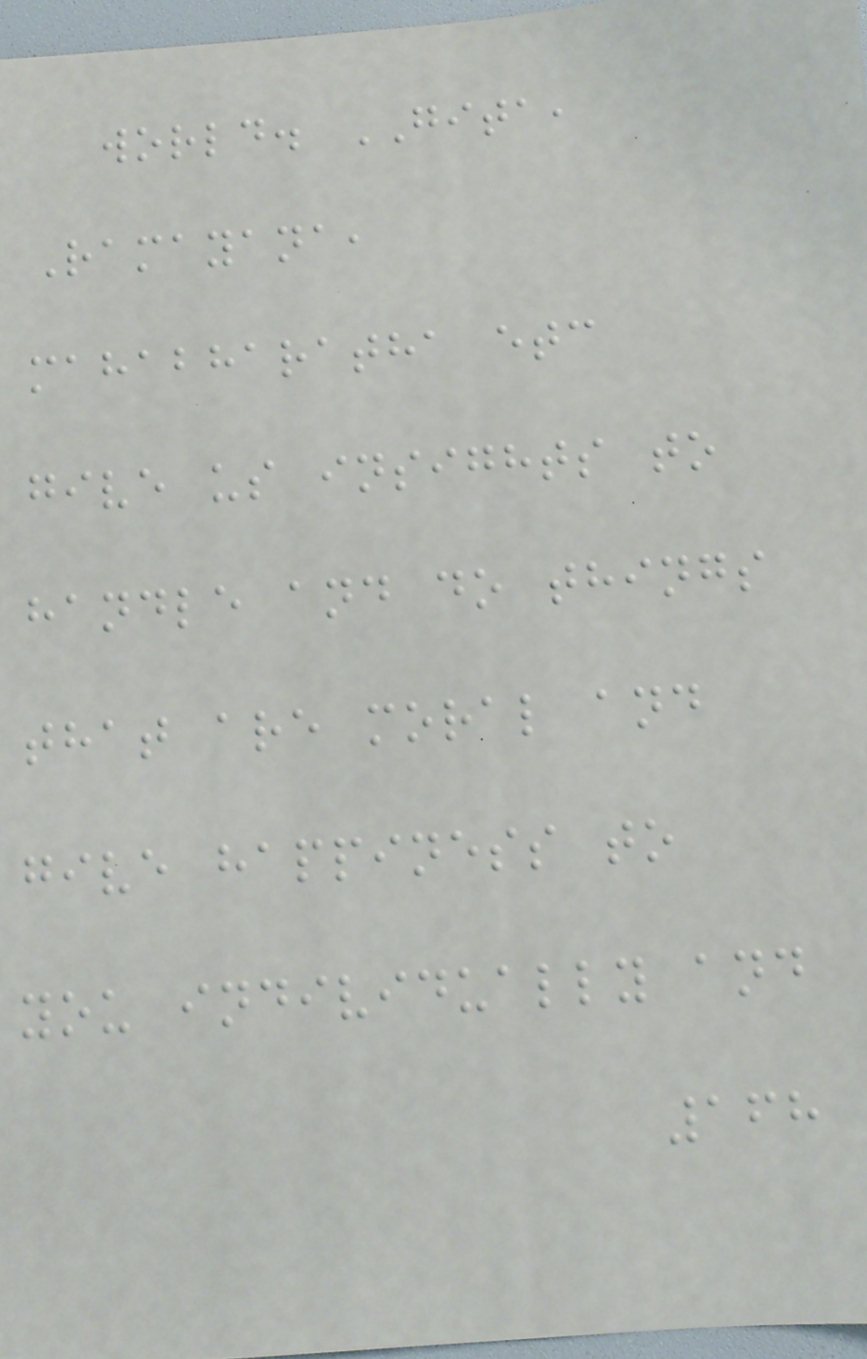world. GITA,
Ramayana,
mahabharatha etc
give us insights to
handle and do things
that are moral and
give happiness to
you individually and
168
